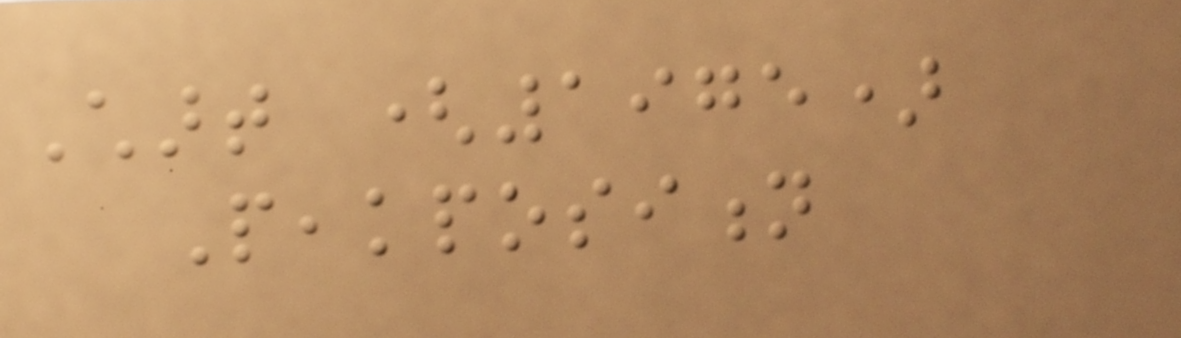Chart (1975)
Peakposition
